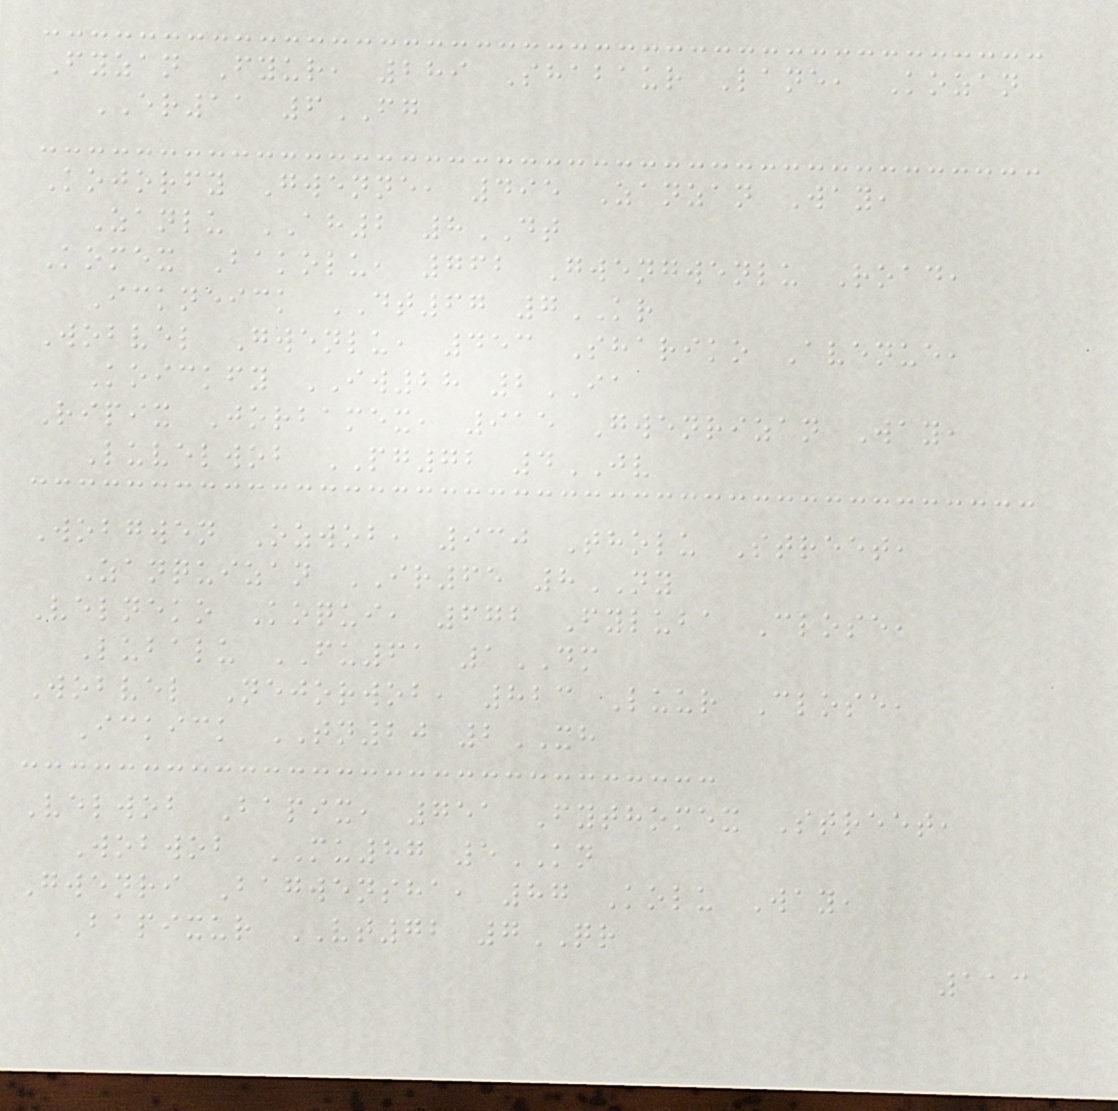Fyzan Fyur, 289 Shabaur Lane, Kozan
ER11 6FG
Kojorfy Gwenne, 495 Zanzan Way,
Zanlu AH2 8DT
Komex Bakolu, 762 Gwengwenlu Road,
Ickneick DT67 7KR
Wobvel Gwenlu, 453 Shariko Avenue,
Koickfy IW28 2IA
Ripix Jorbamex, 915 Gwenrizan Way,
Luvelwob PG72 4JV
Wobgwen Ozwob, 930 Tholu Street,
Zanquizan IR65 8NY
Velneko Koqui, 672 Fyluba Close,
Lubalu FU61 1DM
Wobvel Nejorwob, 823 Luur Close,
Ickick TN20 2XH
Velwob Bapix, 751 Fythomex Street,
Wobwob MU87 5KN
Gwenri Bagwensha, 87 Kolu Way,
Bapixur VT72 7QR
113
